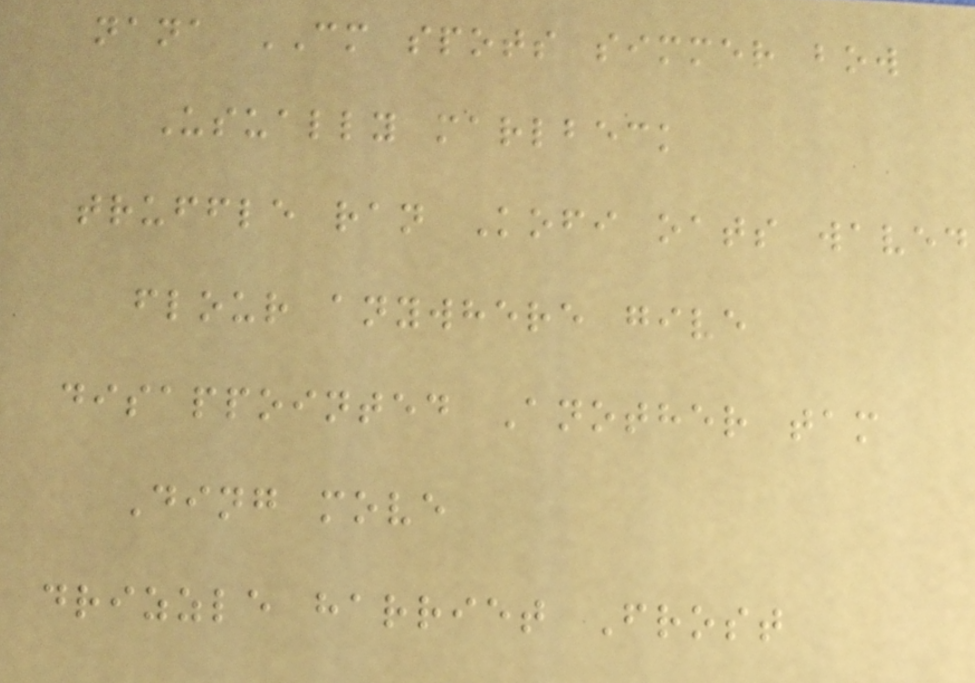nana CM spots simmer bow
Usually marlbeck
truffle ran Kofi oats waved
flour anywhere give
disappointed Another tam
Ding move
drizzle harriet Frost
